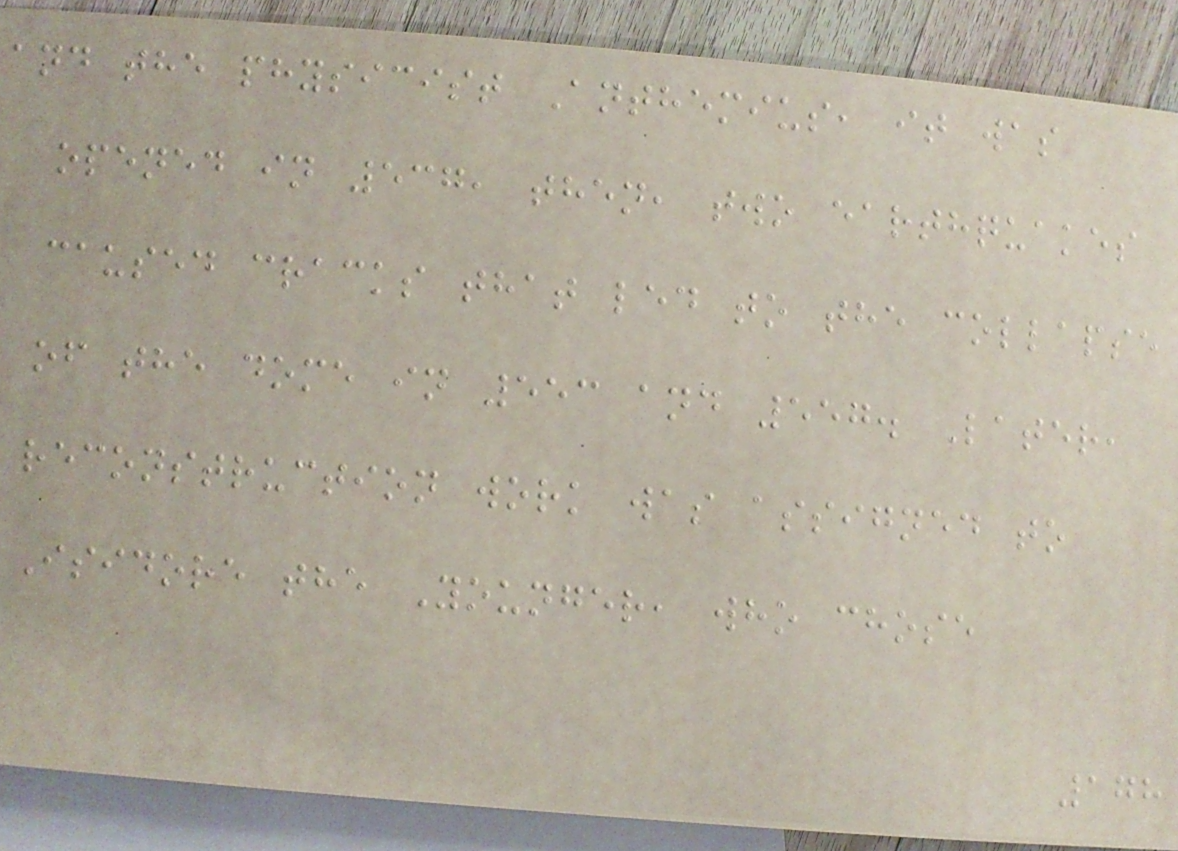and the physicist Anthemius, it was
opened in 537, then, two earthquakes
caused cracks that led to the collapse
of the dome in 553 and 557. Later,
reconstruction work was assigned to
Isidore the Younger, who chose
178
